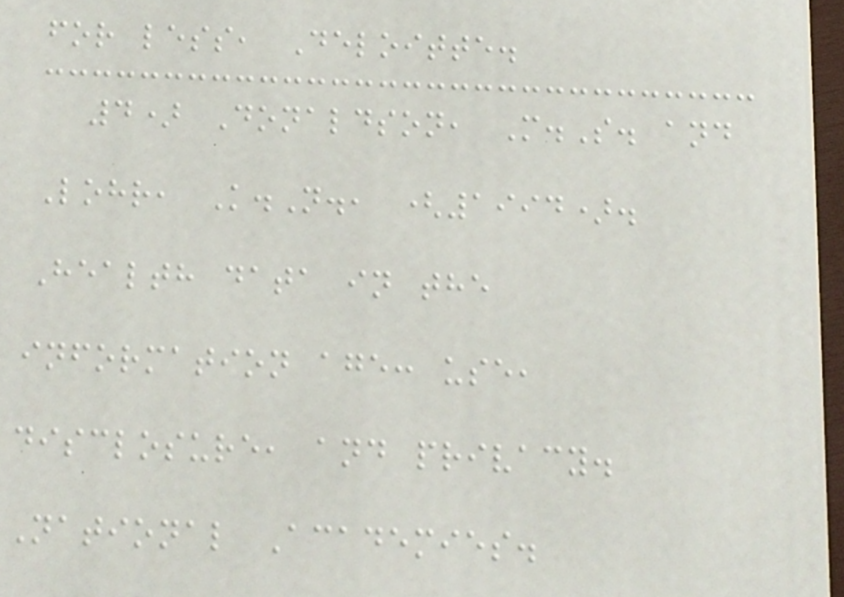for less, Deloitte.
4) Donaldson, M.S. and
Lohr, K.N., (1994).
Health data in the
information age: use,
disclosure, and privacy.
National Academies.
